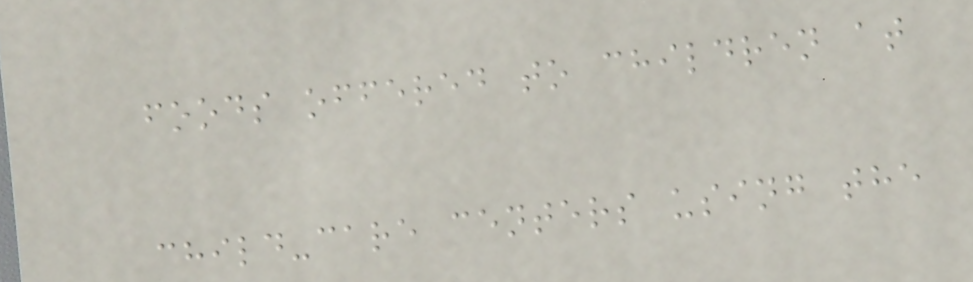foods offered to children at
child-care centers using the
